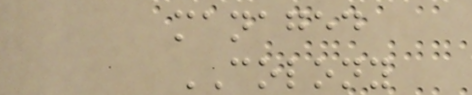managed
COLONY
